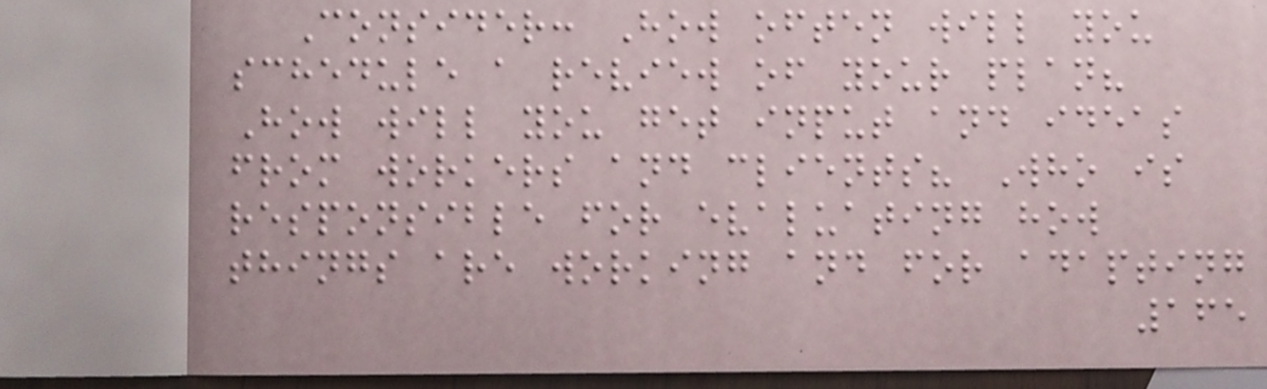Consider: How often will you
schedule a review of your plan?
How will you get input and ideas
from workers and clients? Who is
responsible for evaluating how
things are working and for adapting
165
